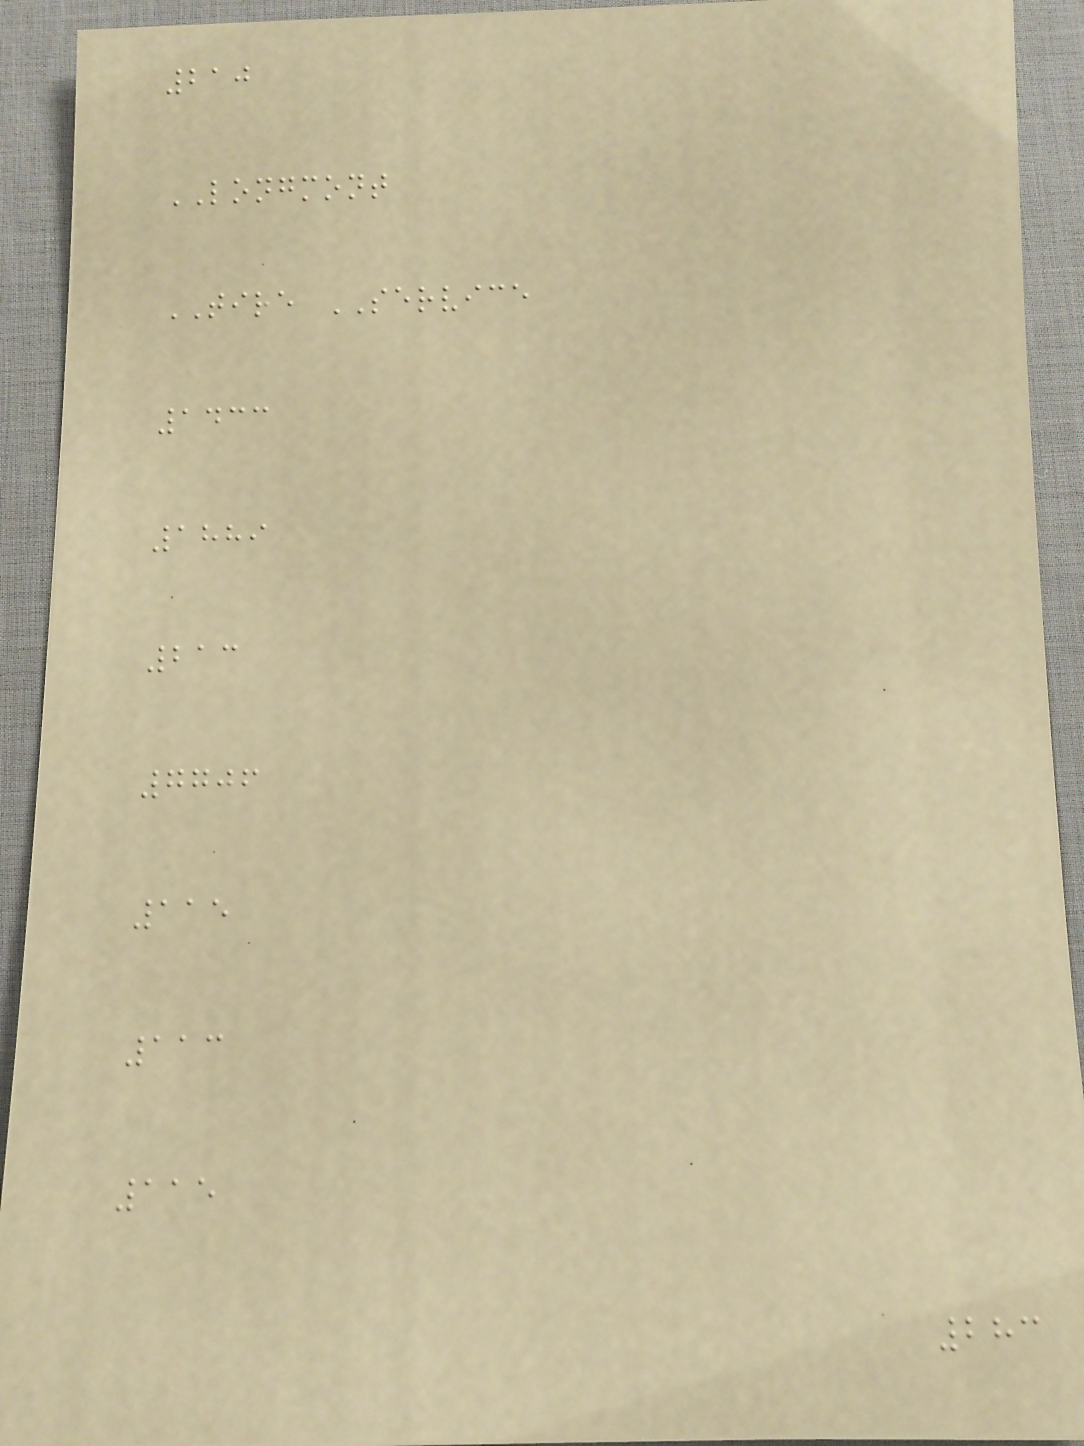210
LONGMONT
TIRE SERVICE
1433
1889
213
7706
115
113
115
283
